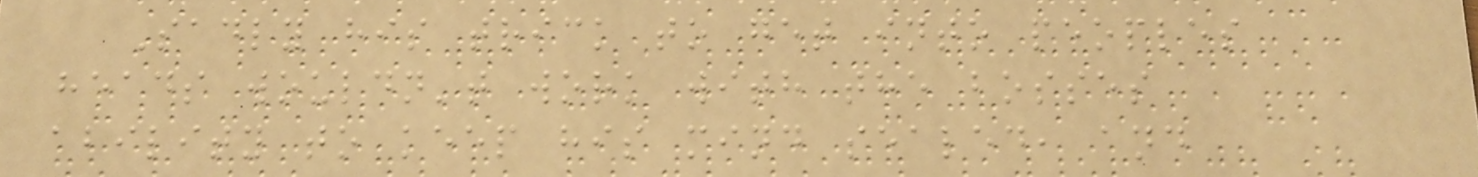Sadly his trick to get into peoples
heads wouldn't work with the bosses
ability to keep his mind sealed, and
